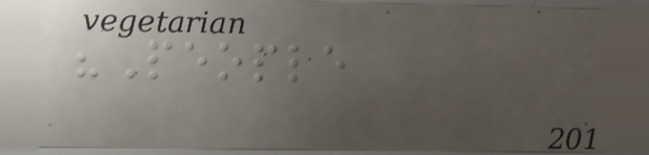"People
